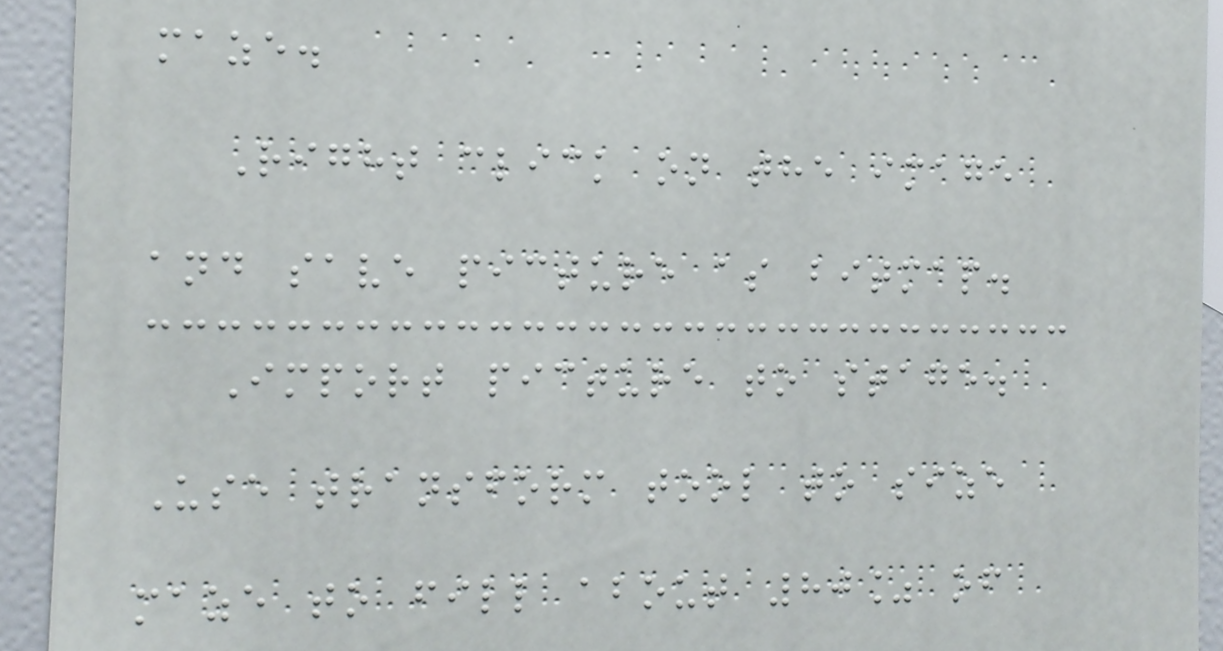maze.
Right click on the image
and save picture as bitmap.
Import picture to stage.
Use transform tool to size
maze to fill about 80% of
